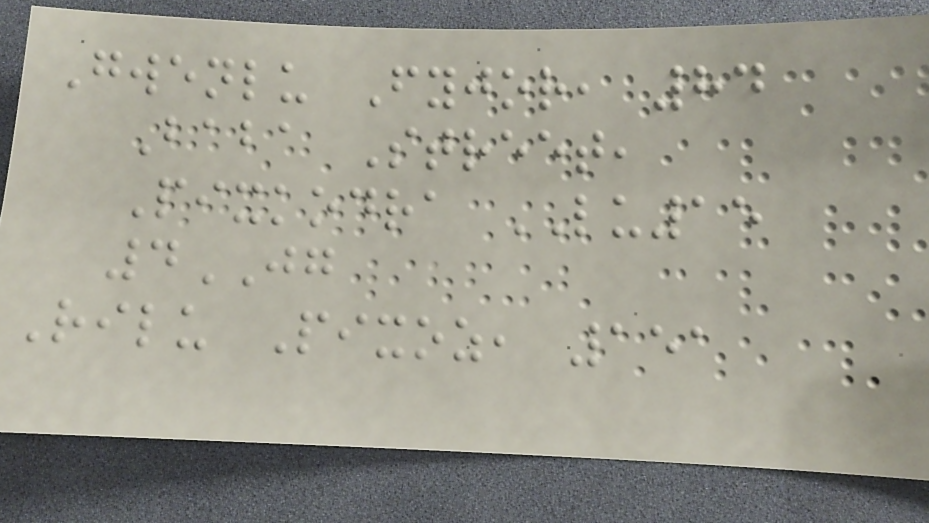Gwenlu Fyjor, 84
Baba Street,
Pixkodra LU15
4JG
Rilu Pixoz, 151
